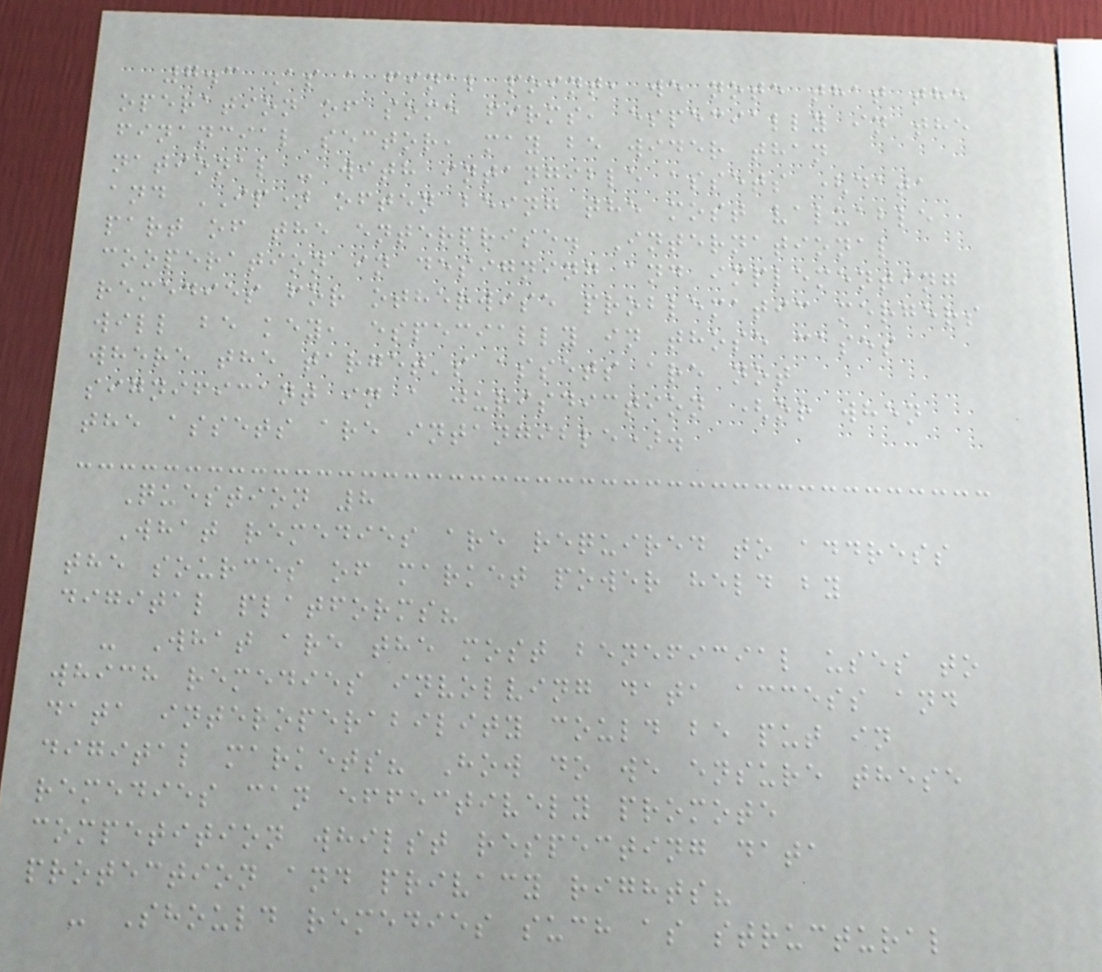7.3 As a final point, we note that the
operation of some firms, especially in the
financial sector, may be wider than
national - with intangible assets (data
and IP) often being the most valuable
part of the enterprise. International
cooperation in designing and implementing
remedies for otherwise problematic mergers
will be key, especially in those cases
where the target's assets are not
significant in a jurisdiction (or when
the assets are intangible).
Question 8
What remedies are required to address
the sources of market power held by
digital platforms?
- What are the most beneficial uses to
which remedies involving data access and
data interoperability could be put in
digital markets? How do we ensure these
remedies can effectively promote
competition whilst respecting data
protection and privacy rights?
- Should remedies such as structural
